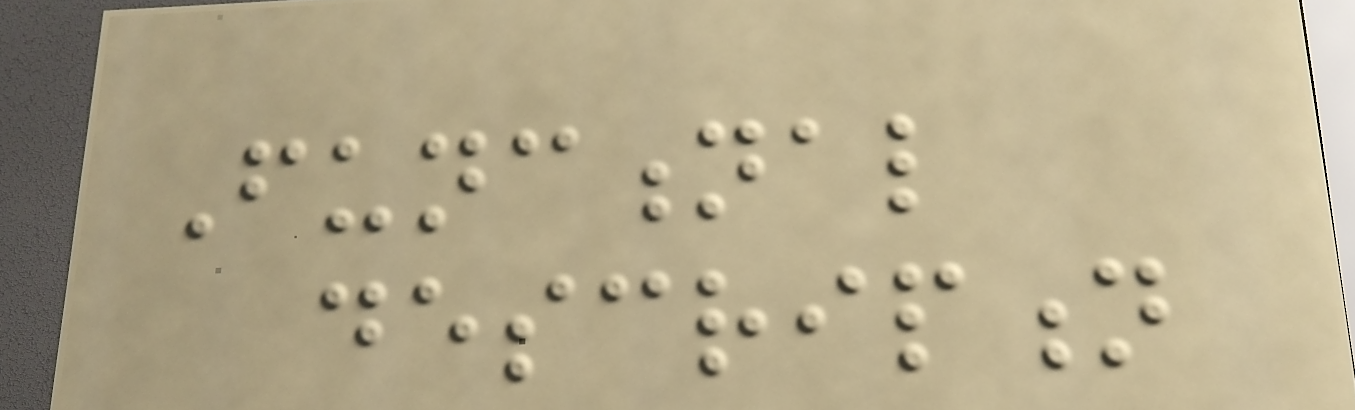Functional
description
